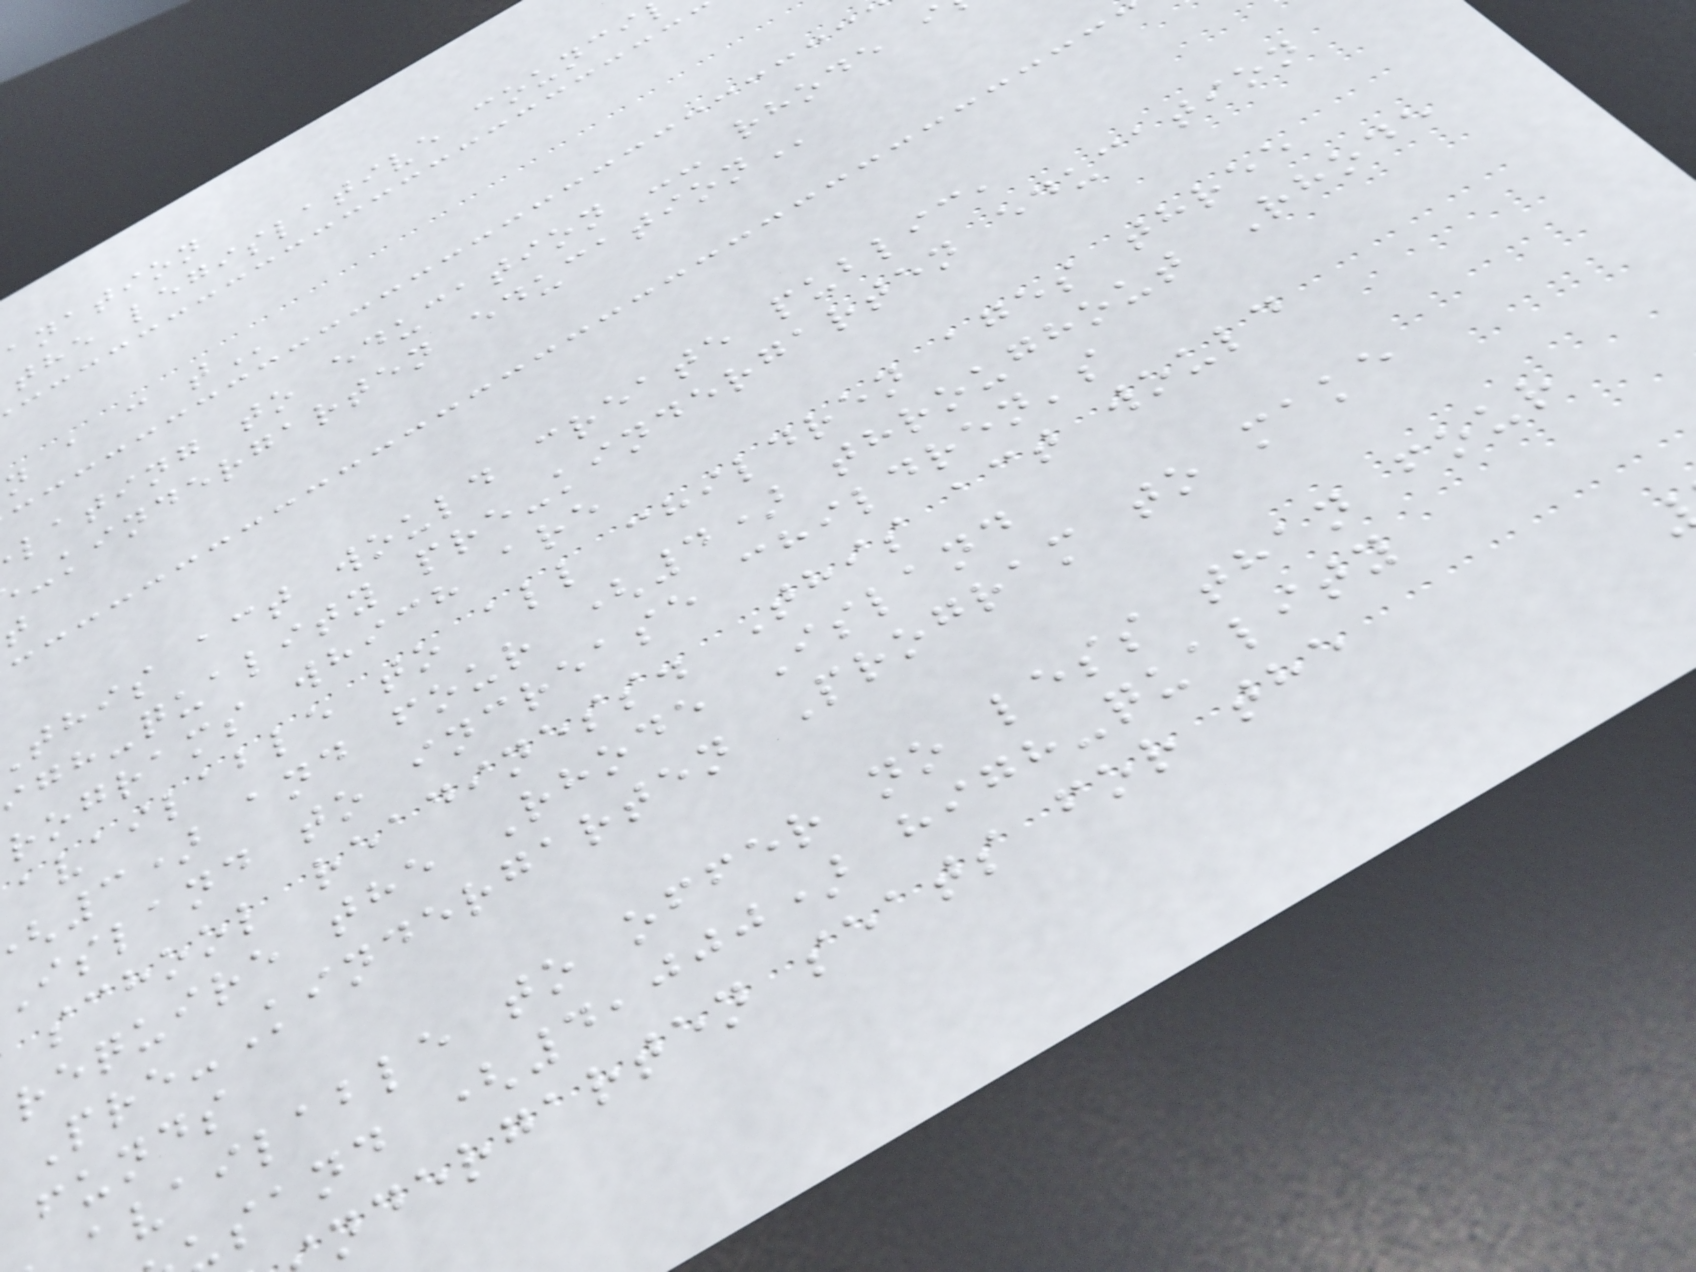anation
the legislative
n a c
lating to education -- rhode
-kindergarten
this act would create public,
gh-quality pre-kindergarten education
rograms which are
available to all children ages three
3) and four (4) throughout Rhode
island to increase children's
school readiness. This act would
require the Rhode Island
Pre-Kindergarten Program to make
funds
available to offer no less than four
sand (4,000) high-quality
ndergarten seats for the
